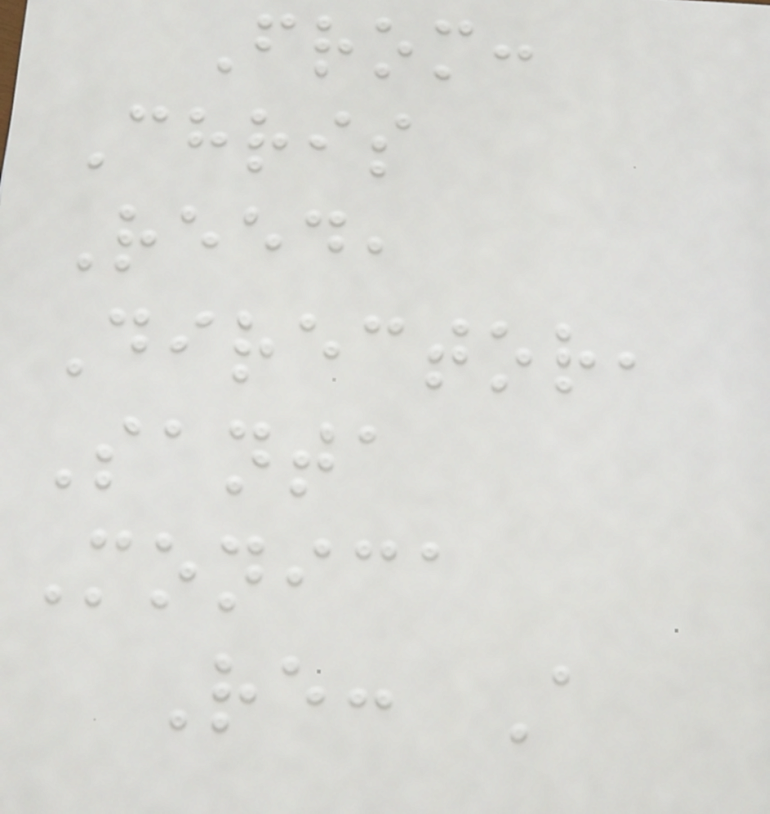From:
Chris
Reed,
Director,
Santa
Monica
Re: A
